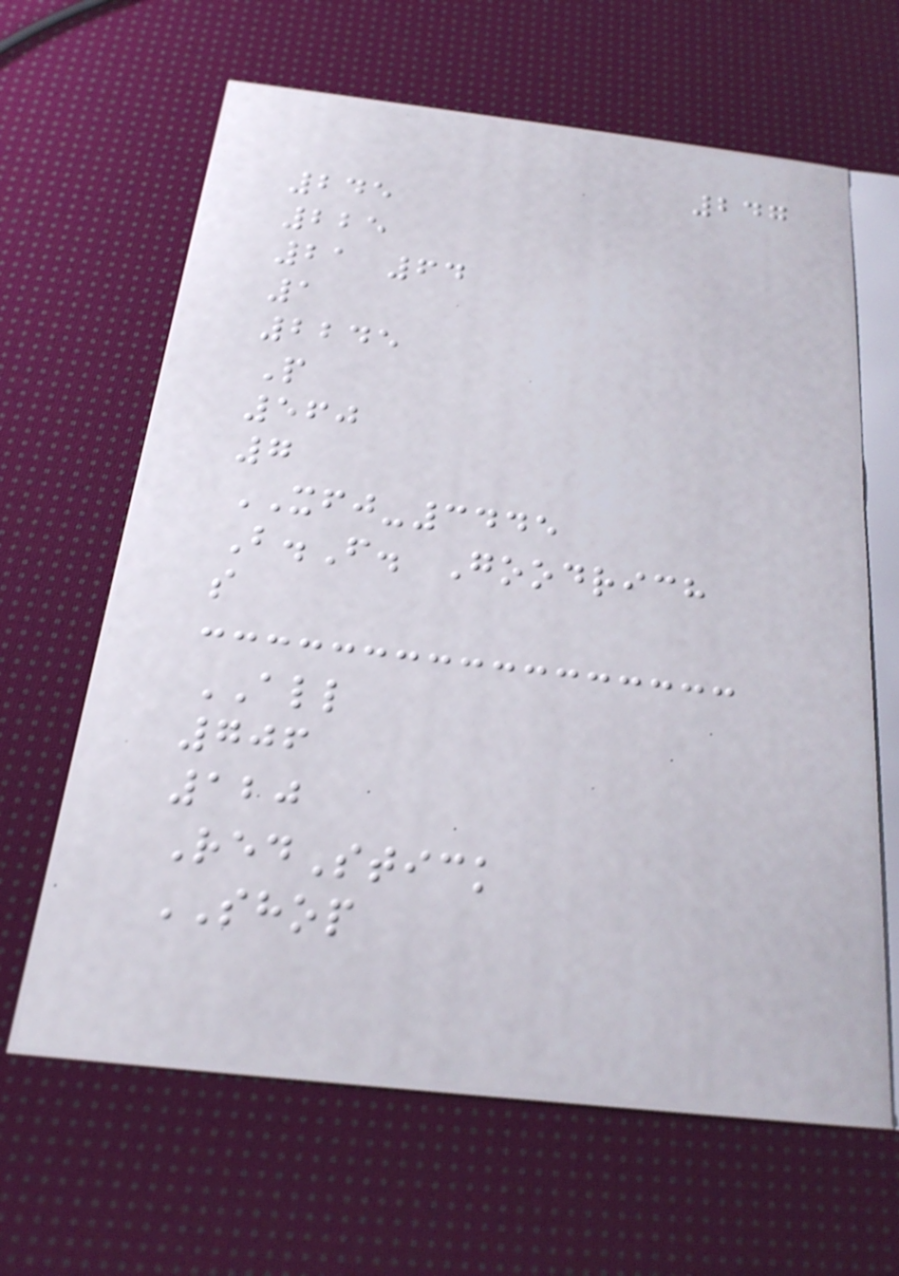247
245
225
21 64
1
2245
P
560
7
XFJ-3445
B.F. Goodrich
s
ALL
706
120
RedStick
SHOP
